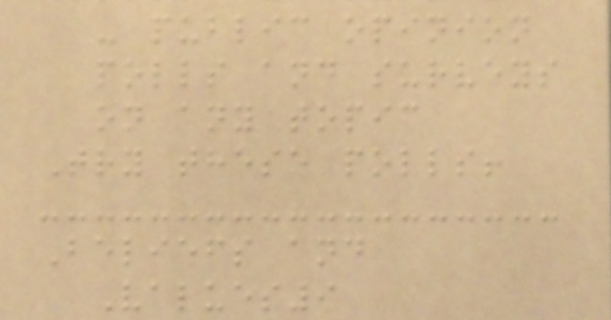- public opinion
polls and surveys
on any topic
Try these polls!
Beliefs and
Values9
